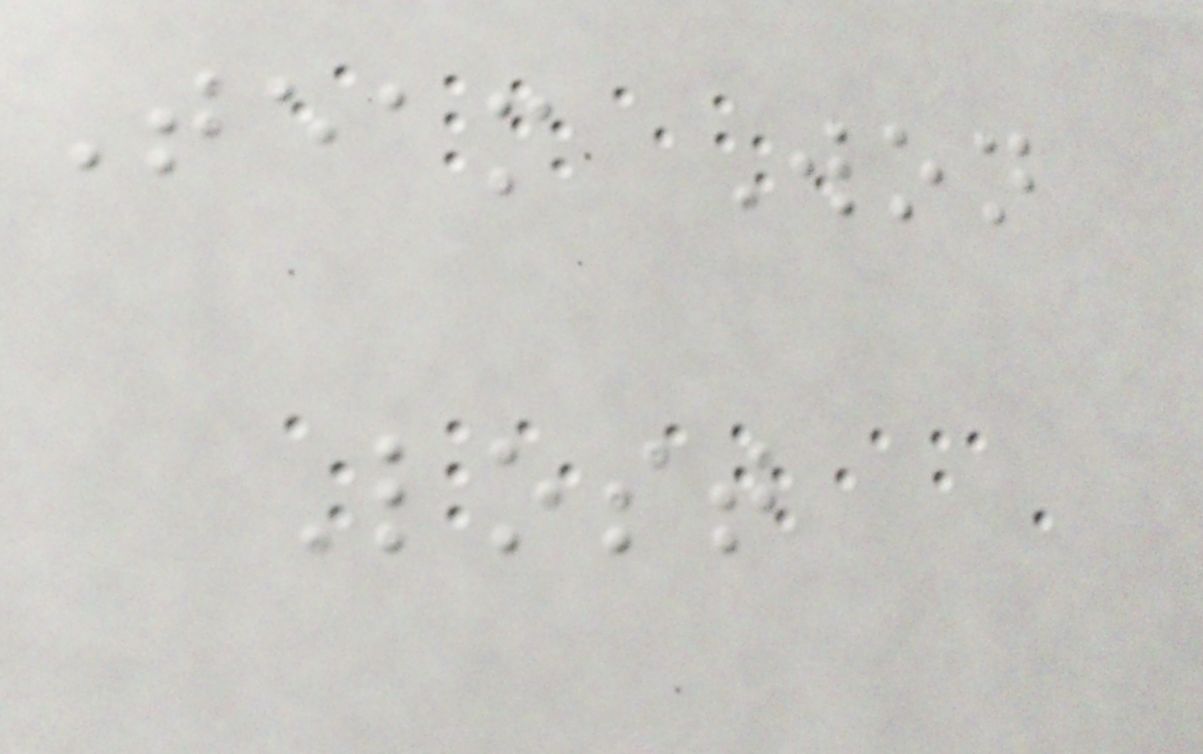Team Won
Lost
